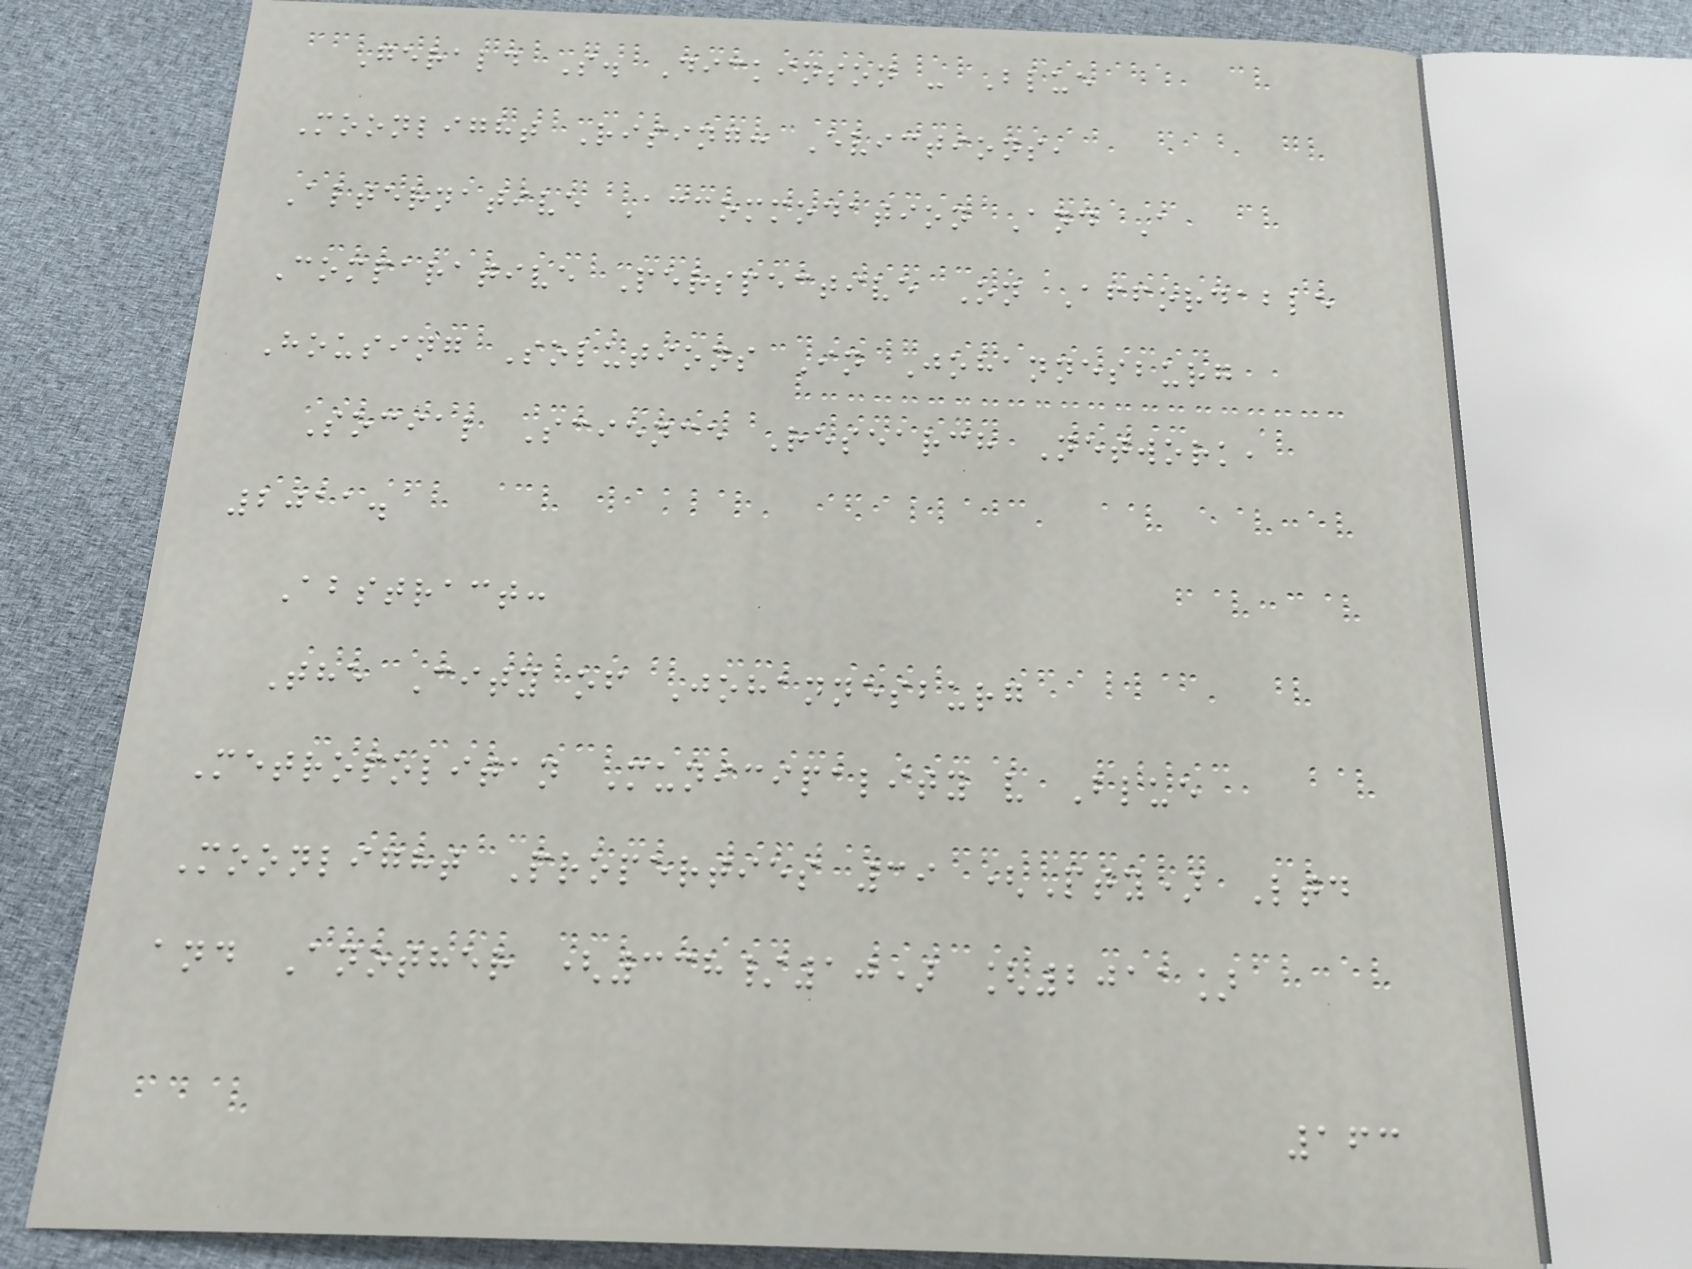Gerald S. Dickinson - Blue
Moonlight Rising: Evictions,
Alternative Accommodation And A
Comparative Perspective On Affordable
Housing Solutions In Johannesburg
Social Science Research Network,
2011.
Abstract:
The City of Johannesburg
Metropolitan Municipality v Blue
Moonlight Properties 39 (Pty) Ltd
and Another (338/10) [2011]
163
